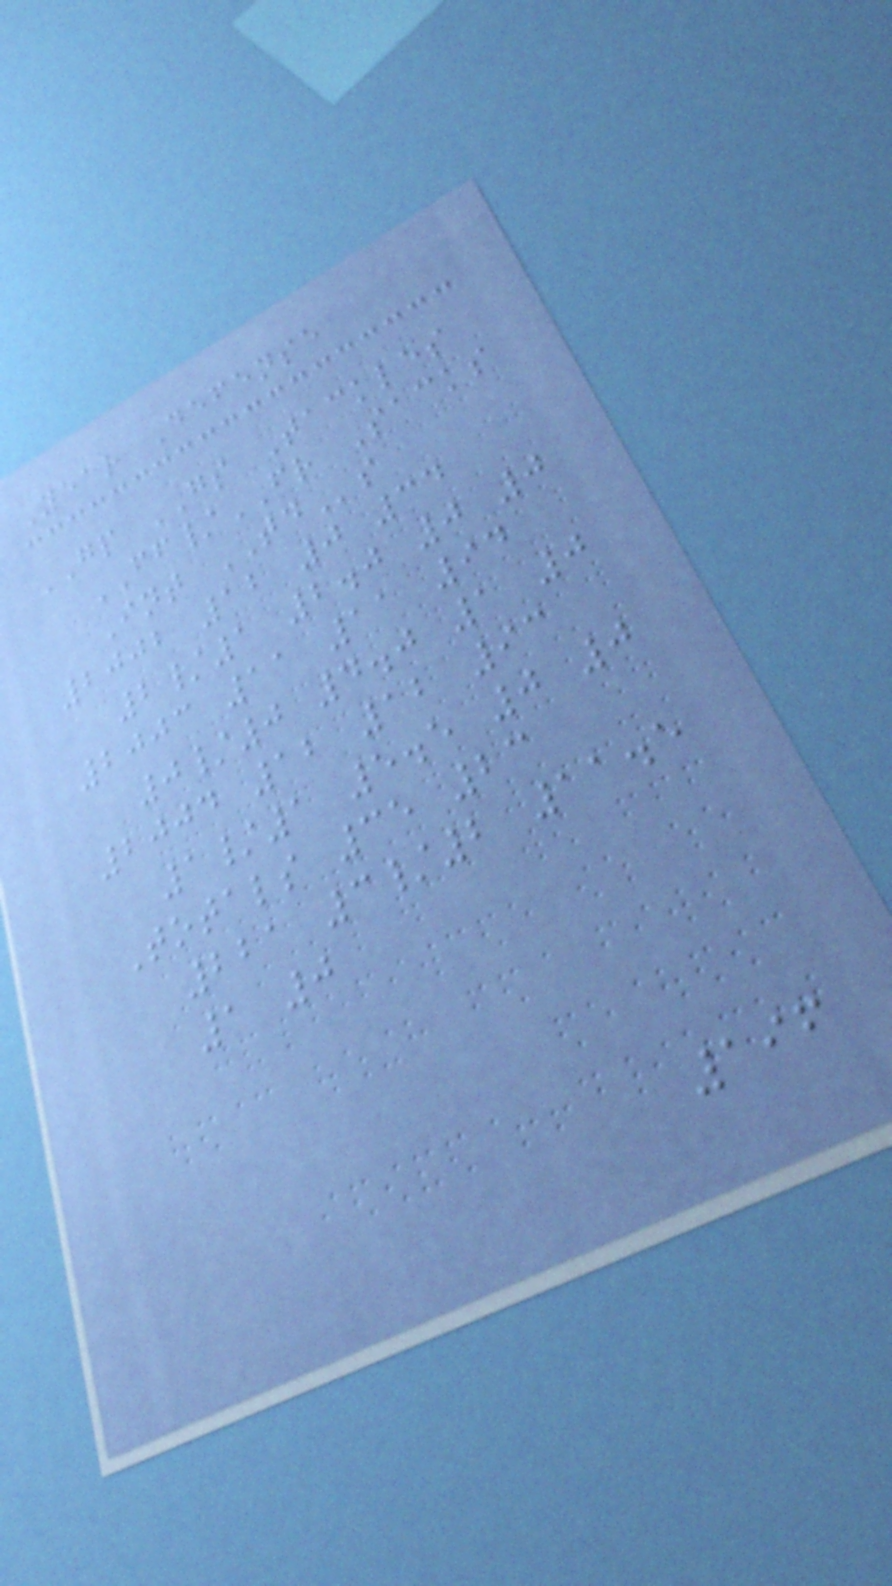Year Defense
GP GS Tackles
FF/FR Sacks
Int TDs
2002 12 0 34
2/1 2.0 0 0
2003 11 11 94
0/0 4.0 1 0
2004 12 12 93
1/1 5.5 0 0
Totals 35 23
221 3/2 11.5
1 0
196
